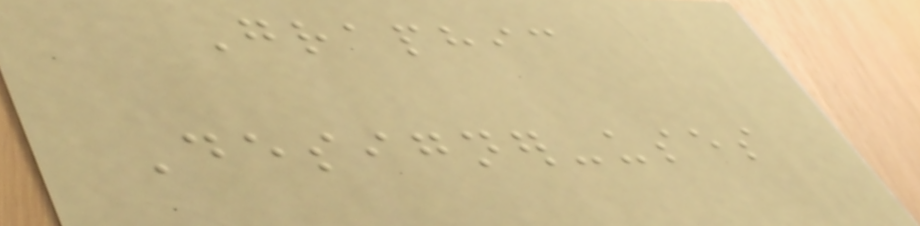Graphic
Designer-uses
